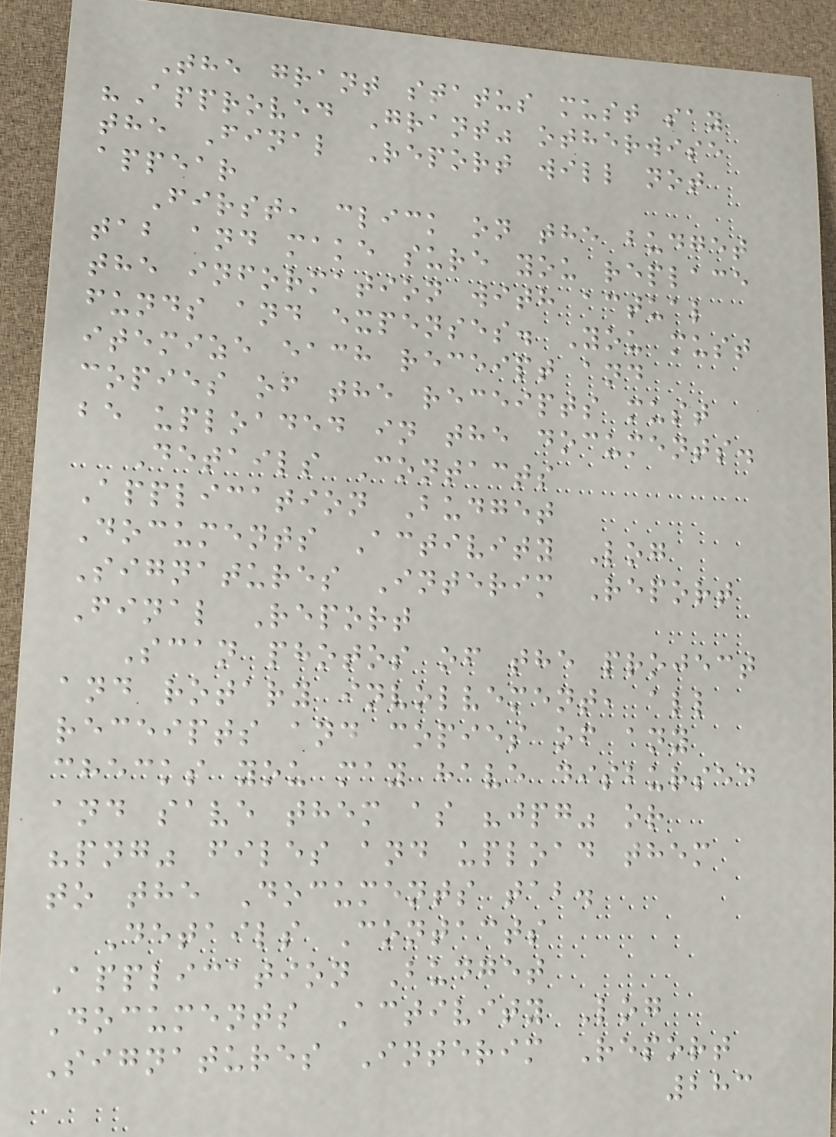The grant status must say
"Approved Grant" otherwise
the Final Report will not
appear
First, click on the budget
tab and make sure you replace
the information with actual
funds and expenses. You must
itemize each receipt and
copies of the receipts must
be uploaded in the documents.
Details Contacts
Application Budget
Documents Activity Log
Signatures Interim Report
Final Report
Scan photos of the project
and rotary involvement, all
receipts and copies of any
checks you may have disbursed
and save them as "jpg" or
"png" files and upload them
to the Documents tab.
Details Contacts
Application Budget
Documents Activity Log
Signatures Interim Report
283
